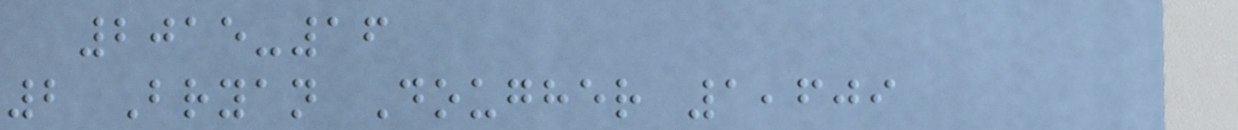2015-16
2 Bryan Dougher 1,609
